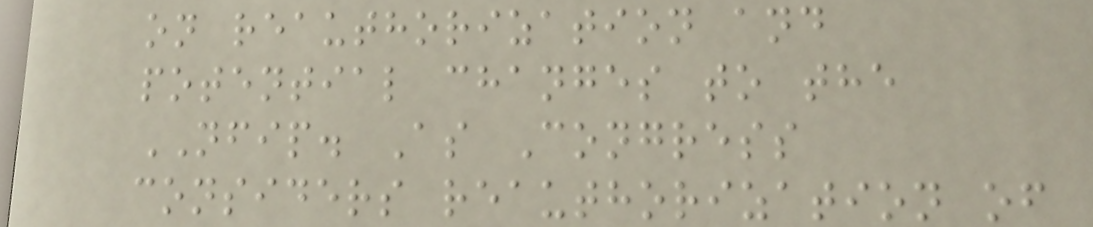on reauthorization and
potential changes to the
NFIP. As Congress
considers reauthorization of
